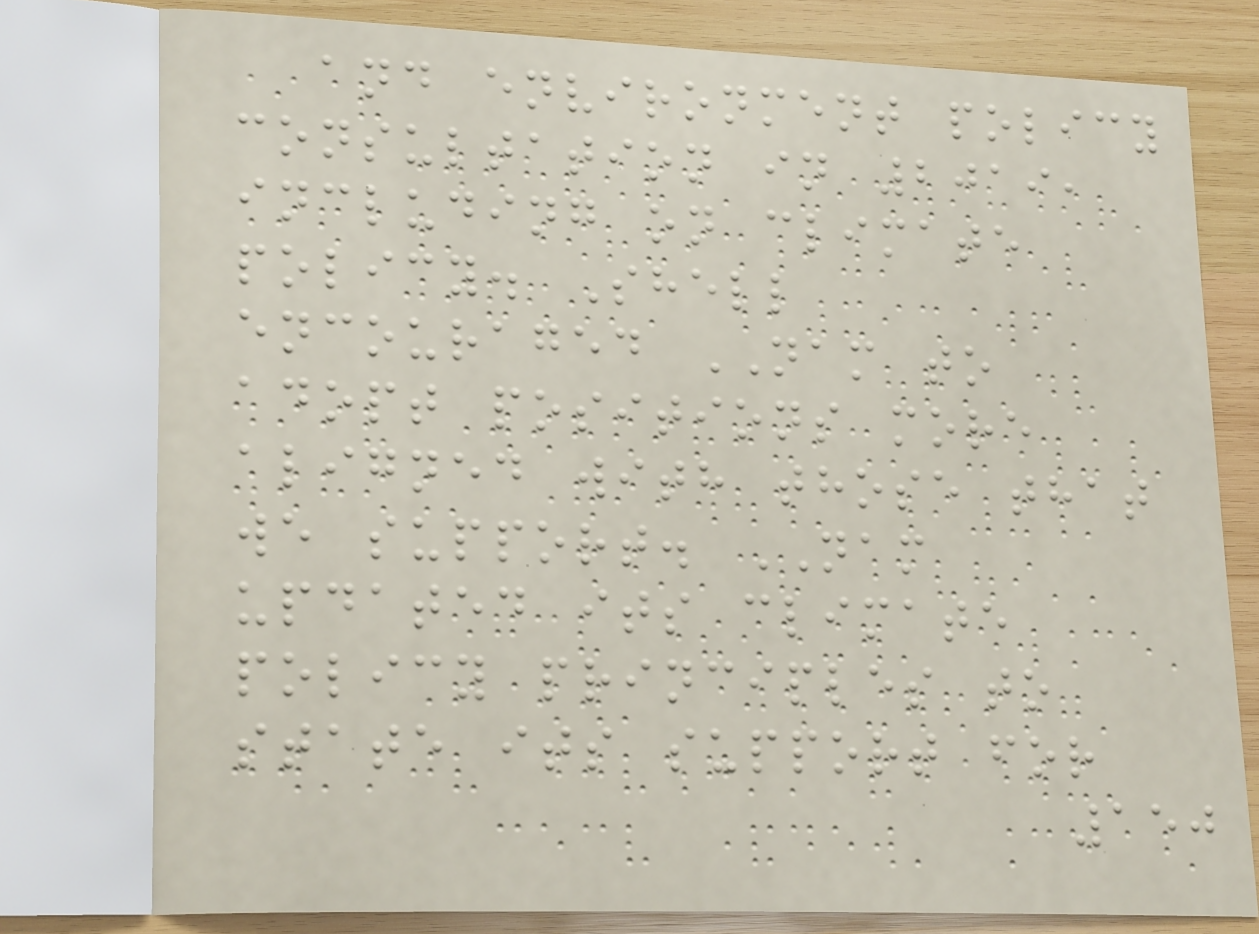and environment policy
consultation in 2019,
including on climate
policy. Shell
encouraged NAM to
adopt positions more
aligned with those that
we support. NAM
updated its climate
policy principles to
state its support for
150
